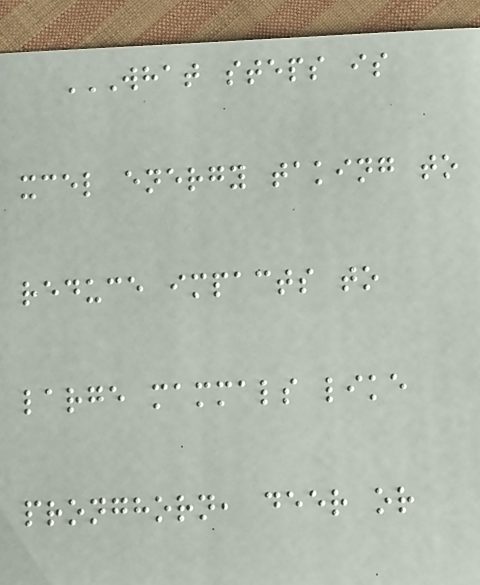WHAT STEPS IS
XCEL ENERGY TAKING TO
REDUCE IMPACTS TO
LARGE MAMMALS LIKE
PRONGHORN, DEER OR
